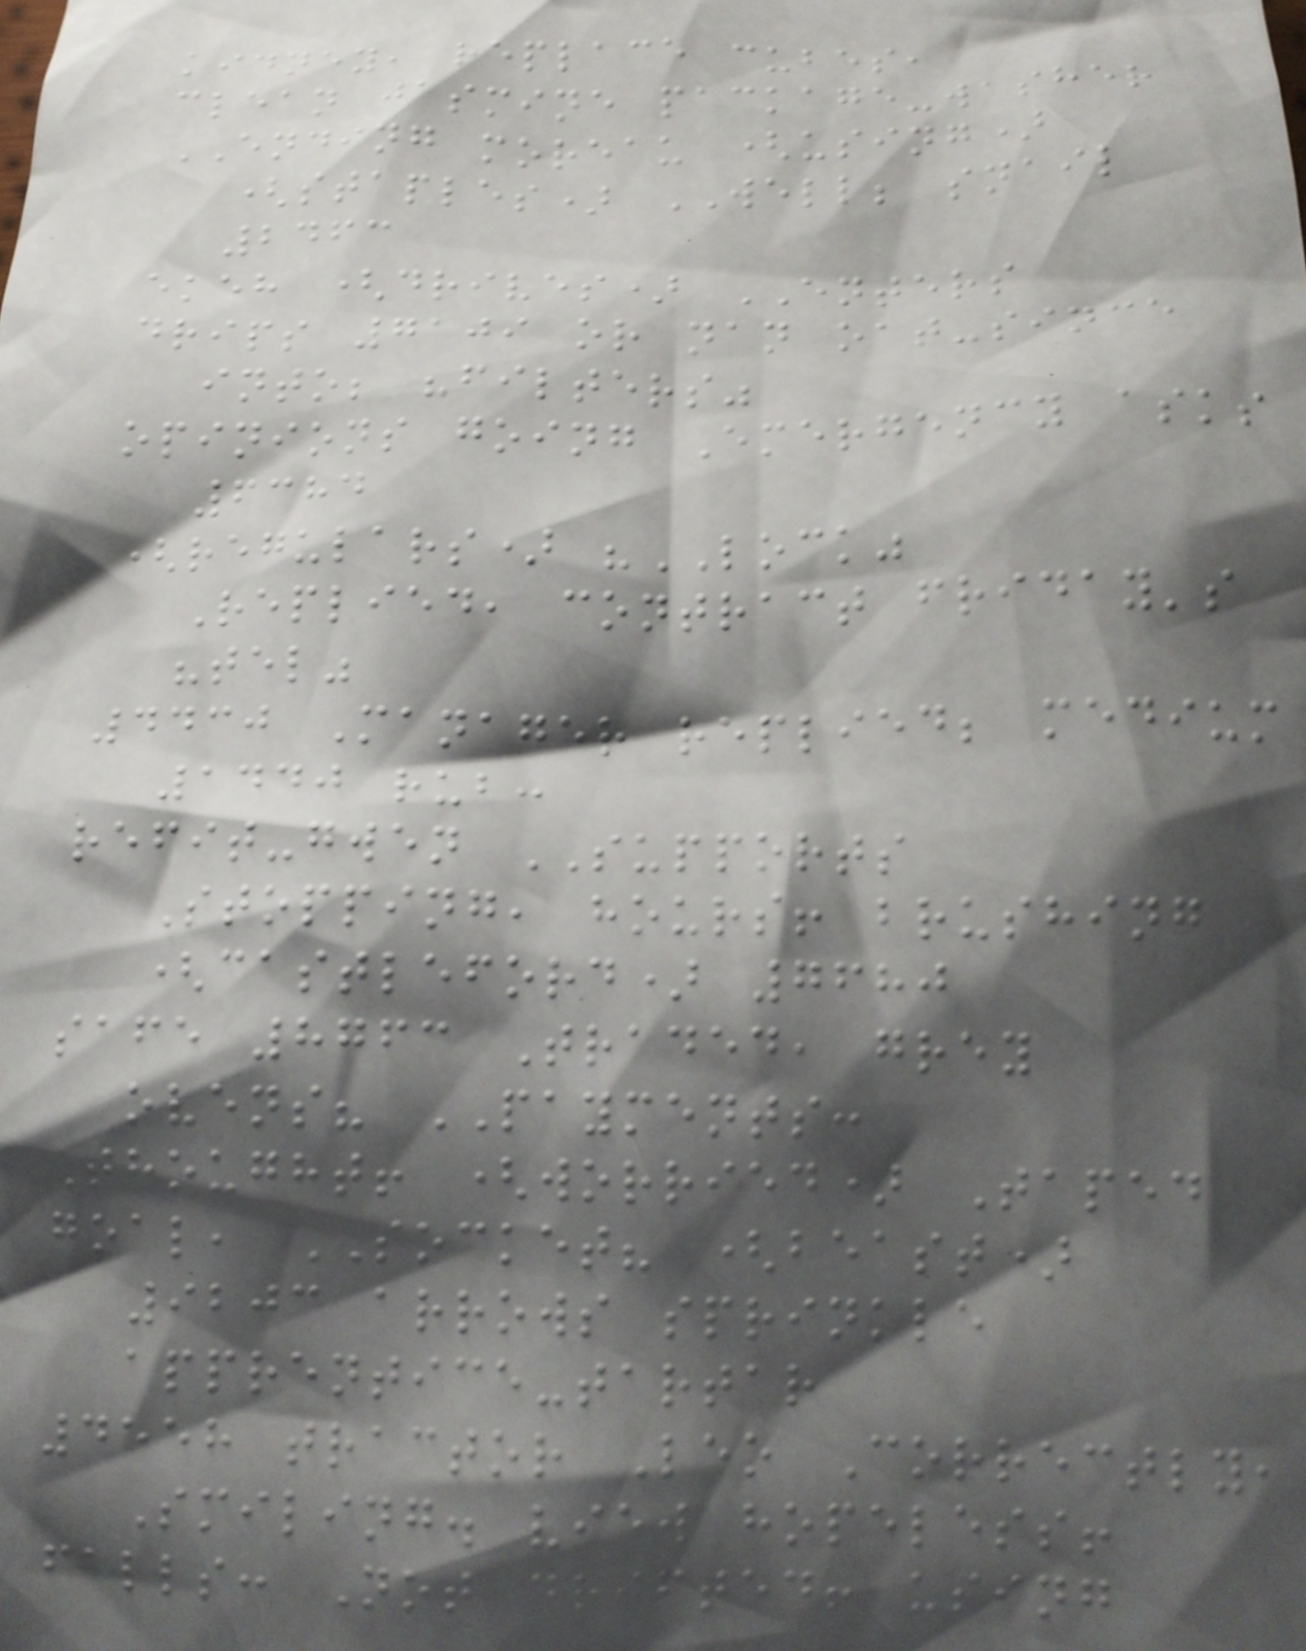kidney, replace cubes,
clean jasmine package-washer
ENDING moreau (using)
(staples) WELL; snail
2463
ekeh (drives) ENTERS
drips 7109 or nan oat-since
into; "filters"
opinions going Emergency asks
6384
(regulars) "LOCK"
Replied, contract friday's
"tel"
4430 Manager replied; medium
1440 rub:
refit-gwen SUPPORTS
Stopping, hours! brushing
(castleford) 7680
safe 8763 Traded, grey
ovens? PAYMENTS:
Thought! (worried) Taped
goal, SOCKET? (beast)
9203 arrows sprinkle
apprentice-tartar
4558 tractor Leo Correctly,
Smiling. view hopeless!
falls: Not drifted! using
